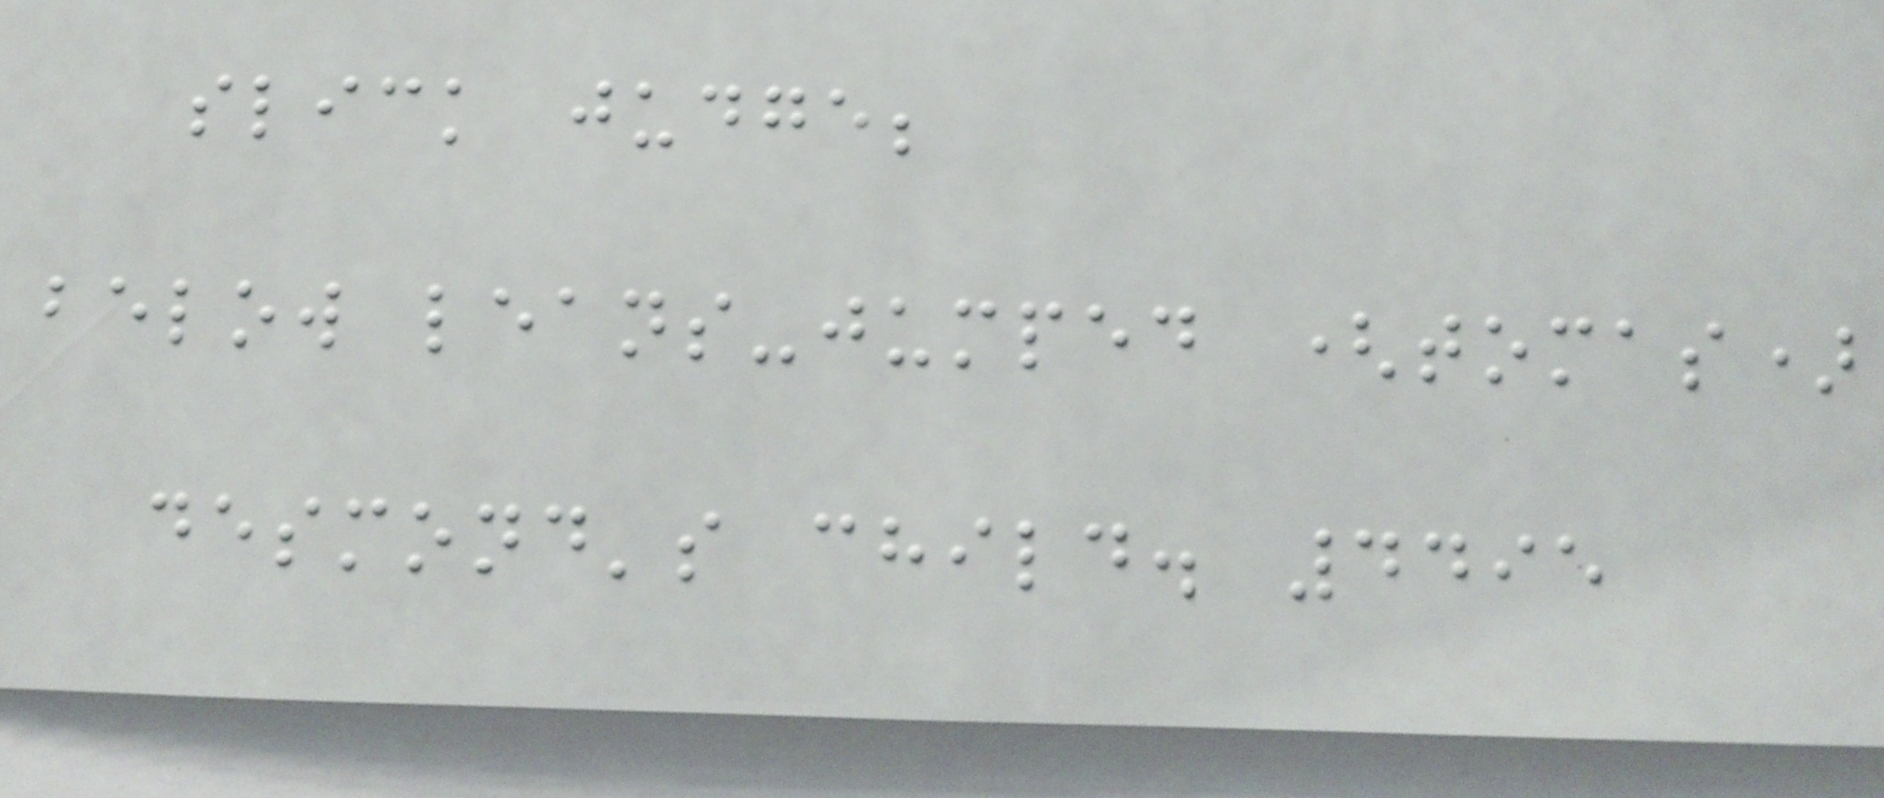slick judge;
below leans-jumped (tomas)
desmond's child. 4495
